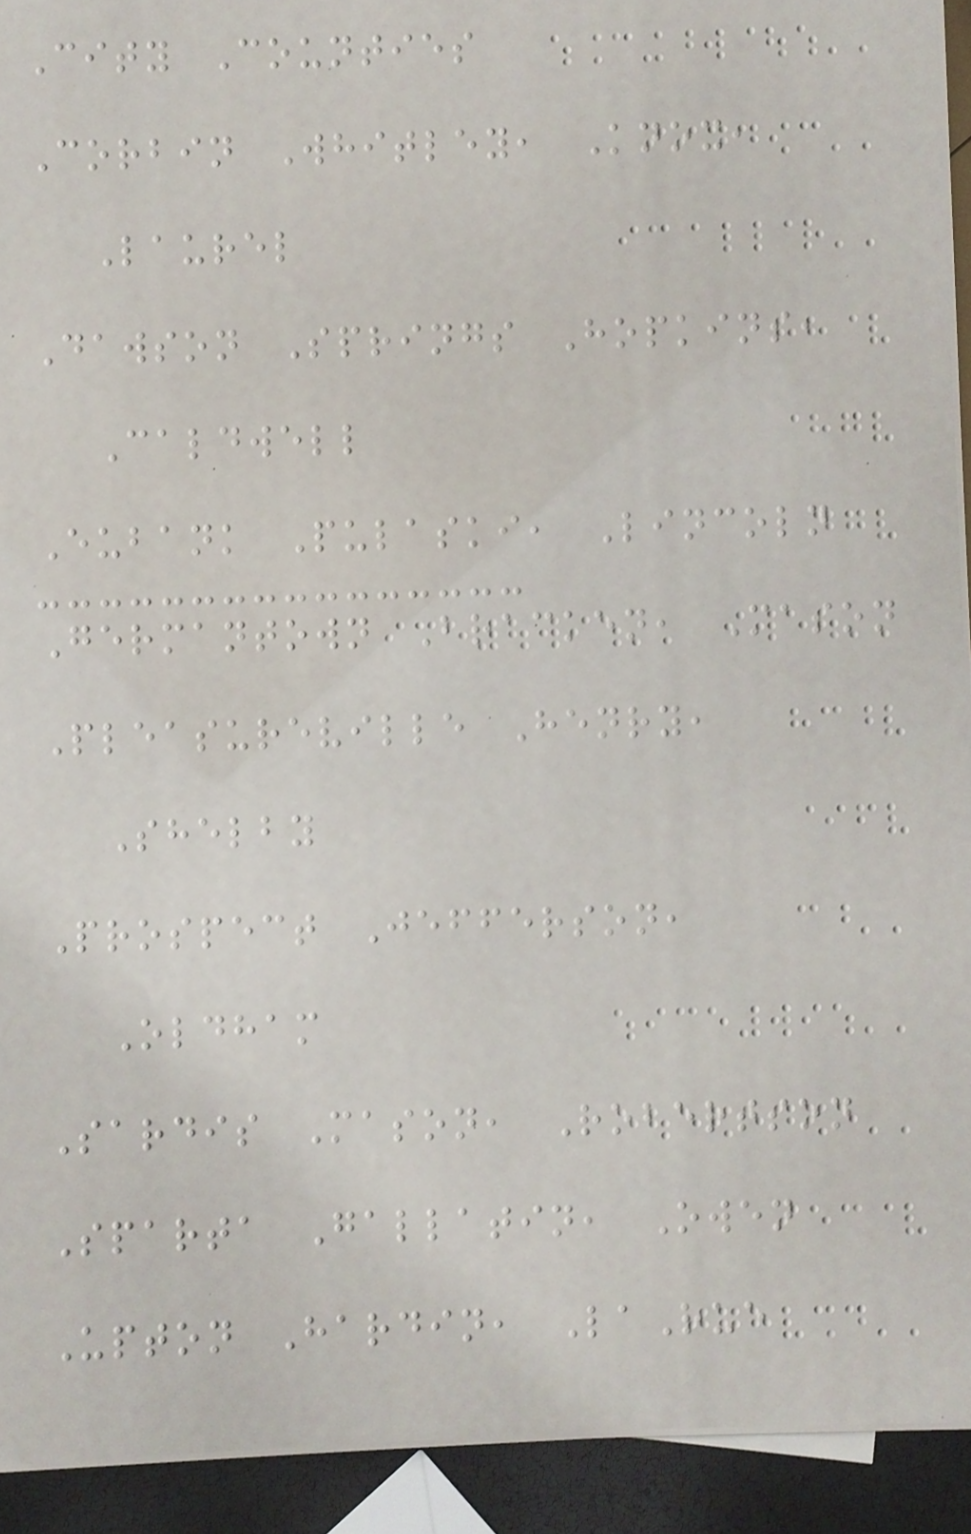City Counties
Corbin Whitley, Knox,
Laurel
Dawson Springs Hopkins,
Caldwell
Eubank Pulaski, Lincoln
Germantown Bracken, Mason
Pleasureville Henry,
Shelby
Prospect Jefferson,
Oldham
Sardis Mason, Robertson
Sparta Gallatin, Owen
Upton Hardin, LaRue
